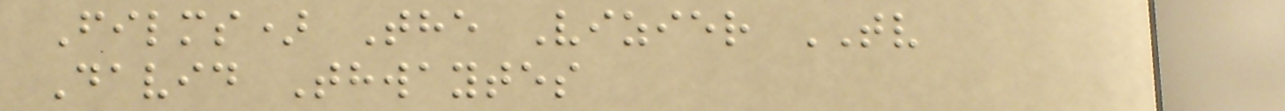Films) The Vizier TV
David Thwaytes
